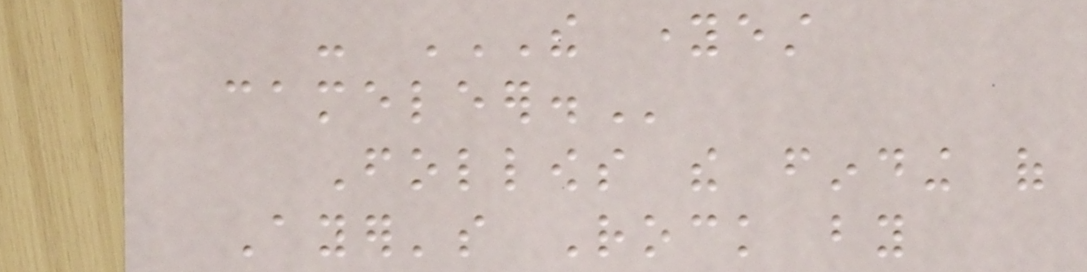- THE YOUNGEST
CAMELEER.
Follows the finding of
Ayer's Rock by
